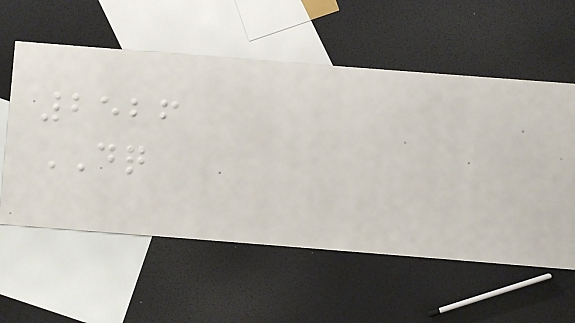2526
DQ
